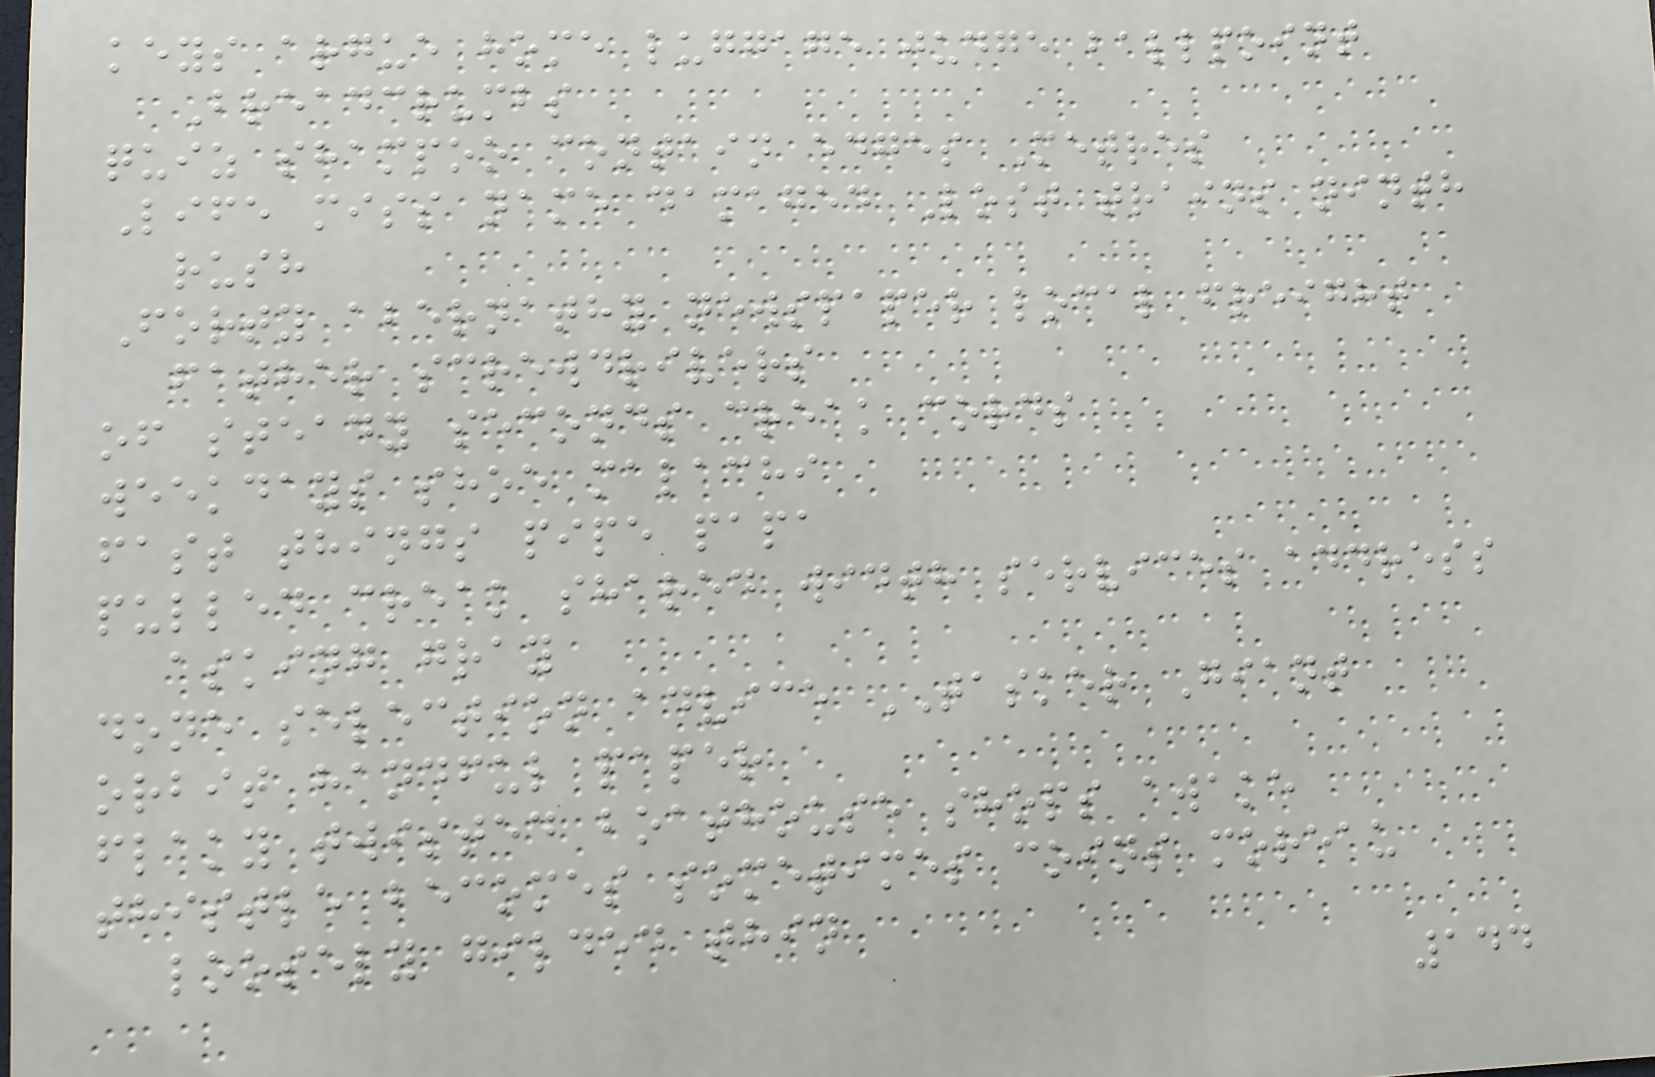keys argue home luggage judge ballpoint
Breadcrumbs
quiz shampoo contain edges Metres
Life miss name damaged Lost trains ninth
rush
Forty abernathy newspaper local freight
father screwdrivers
of steady seconds creak cords
weekdays shoe malachi
fast things pipe papa
pulled creak shared width services address
asking gray
done selection advice TASKER Giant
orbit handful paper
flaky twisted boathouse shops awake
thistle becomes sometimes coins moreau
loosely gilded thin
144
